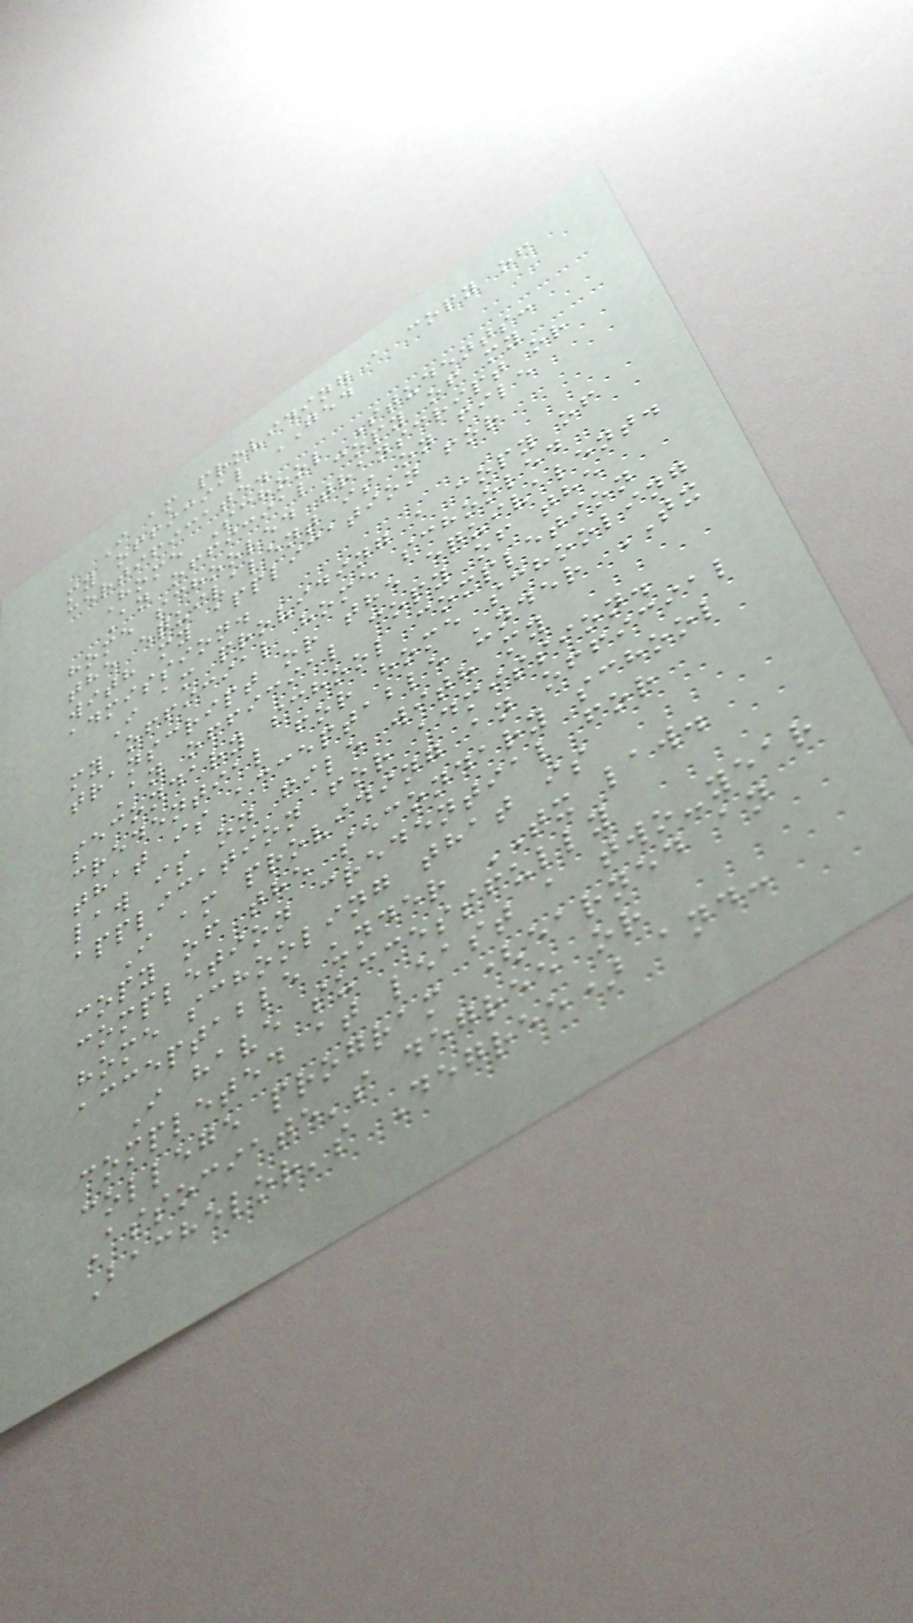I am providing a copy of
my official GED
certificate.
Home School Students:
An official copy of my
home schooled transcript or
the equivalent is on file
with my application for
admission.
I am providing a copy of
my official home schooled
transcript or the equivalent.
An official copy of the
secondary school completion
credential for home schooling
that is acceptable under TX
law is on file with my
application for admission.
I am providing an official
copy of the secondary school
completion credential for
home schooling that is
acceptable under TX law.
I have successfully
completed at least a two-year
college program (earned an
Associate's degree or
Bachelor's Degree) and:
